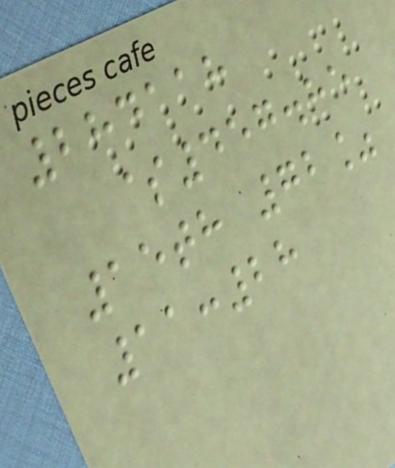284118
$457.85
15th 72%
11:28
